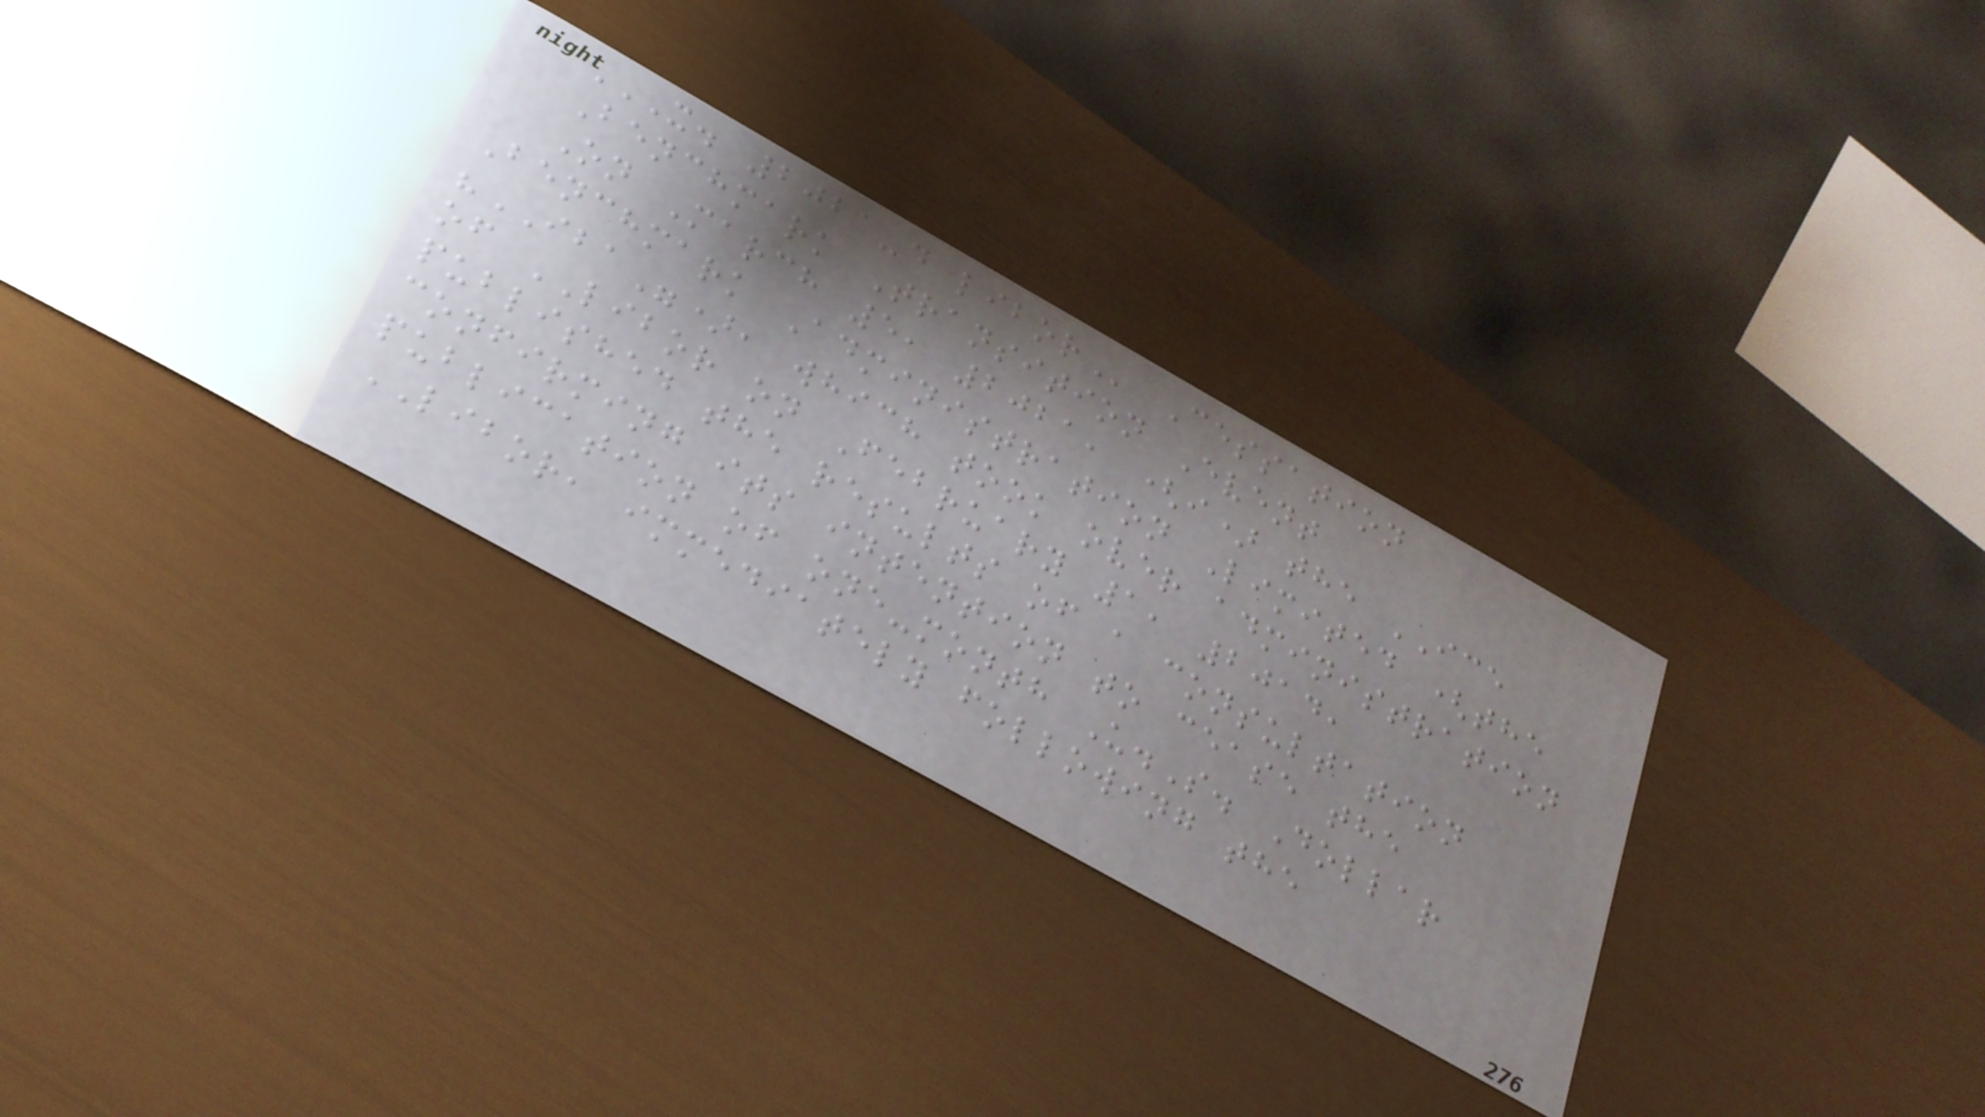X. 2021-D LIBOR Cessation
Benchmark Transition Event
On March 5, 2021, (i) the ICE
Benchmark Administration Limited (the
"IBA"), which took over administration
of LIBOR on February 1, 2014,
published the results of a consultation
confirming its intention to cease the
publication of one-month U.S. Dollar
LIBOR, immediately following the
